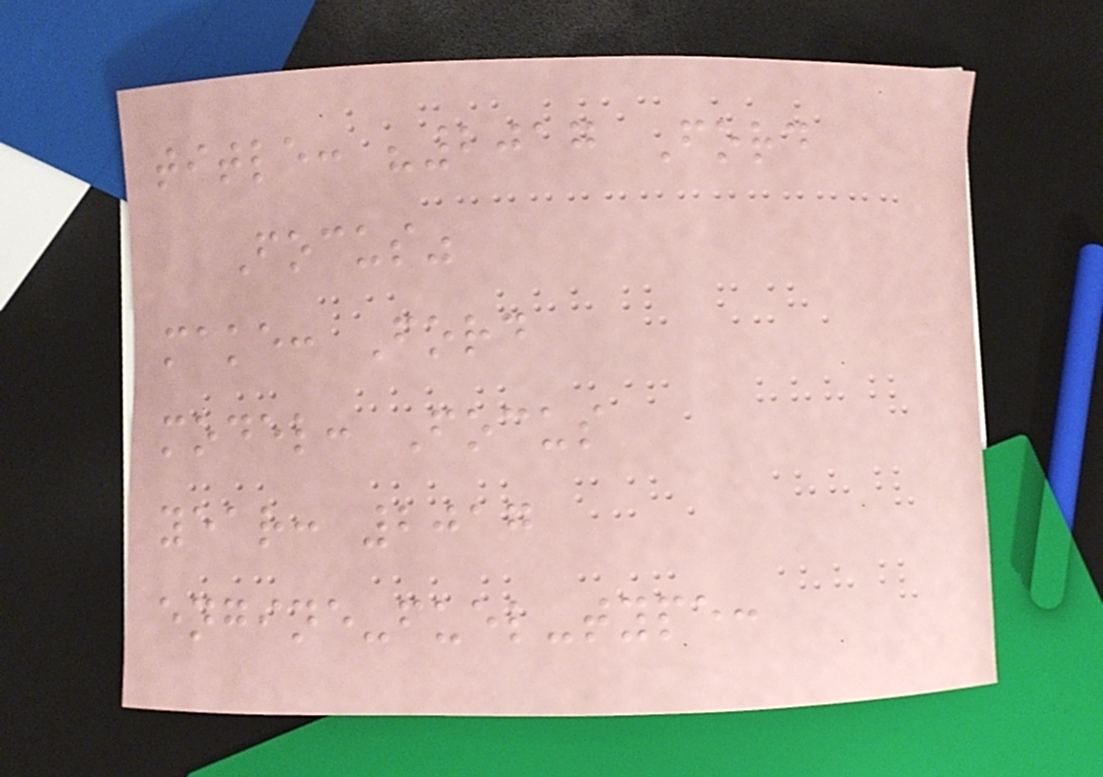title: "2017 Ford
Focus"
make: Ford
model: Focus
year: 2017
engine-fuel-type:
